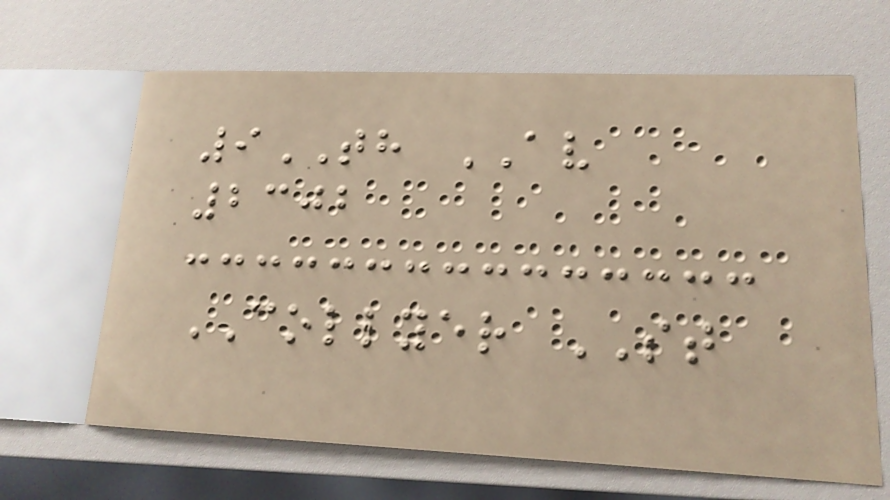9TH AV
2302
COLLYER ST
